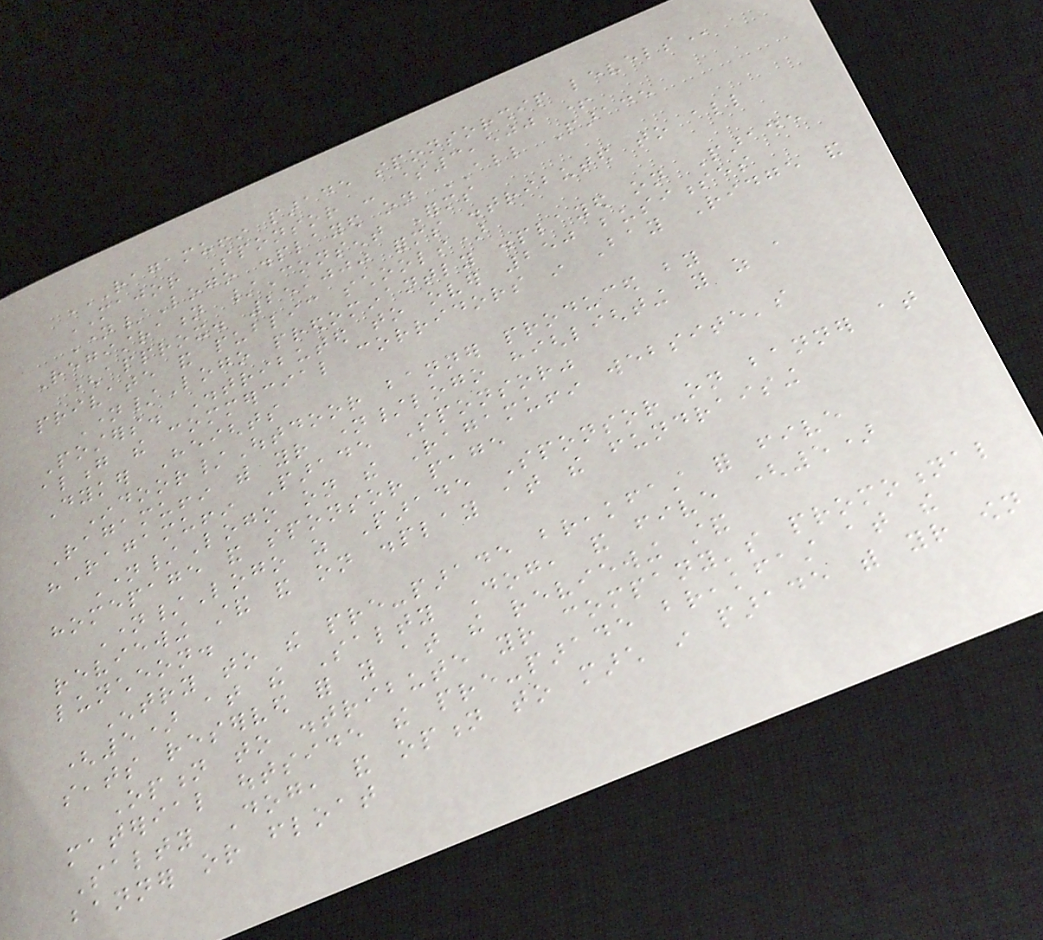RAGAMUFFIN PARADE SPONSORSHIP LEVELS
MAJOR Sponsor - $3,500 +
Name/Logo displayed on ALL Parade
Registration /Consent Forms
(approx. 25,000 forms distributed to all
private and public schools)
Name/Logo predominantly displayed on Parade
Posters. Distributed to over 250 businesses
along the commercial corridors in Bay Ridge and
Dyker Heights
Indoor/Outdoor banner produced by
Ragamuffin with your name/logo highlighting you as a
"Ragamuffin Parade Sponsor"
Name/Logo on the Ragamuffin website's
homepage and sponsor page
Name/Logo as Parade Sponsor on banner at
reviewing stand and on display at the fundraising
luncheon.
Entry to the pre-parade breakfast for five
(5) at the Salty Dog, and five (5)
seats reserved for you at the reviewing stand
Option to distribute your company's promotional
material outside the pre-parade breakfast at the
Salty Dog, and option to march in parade with your own
banner or float
